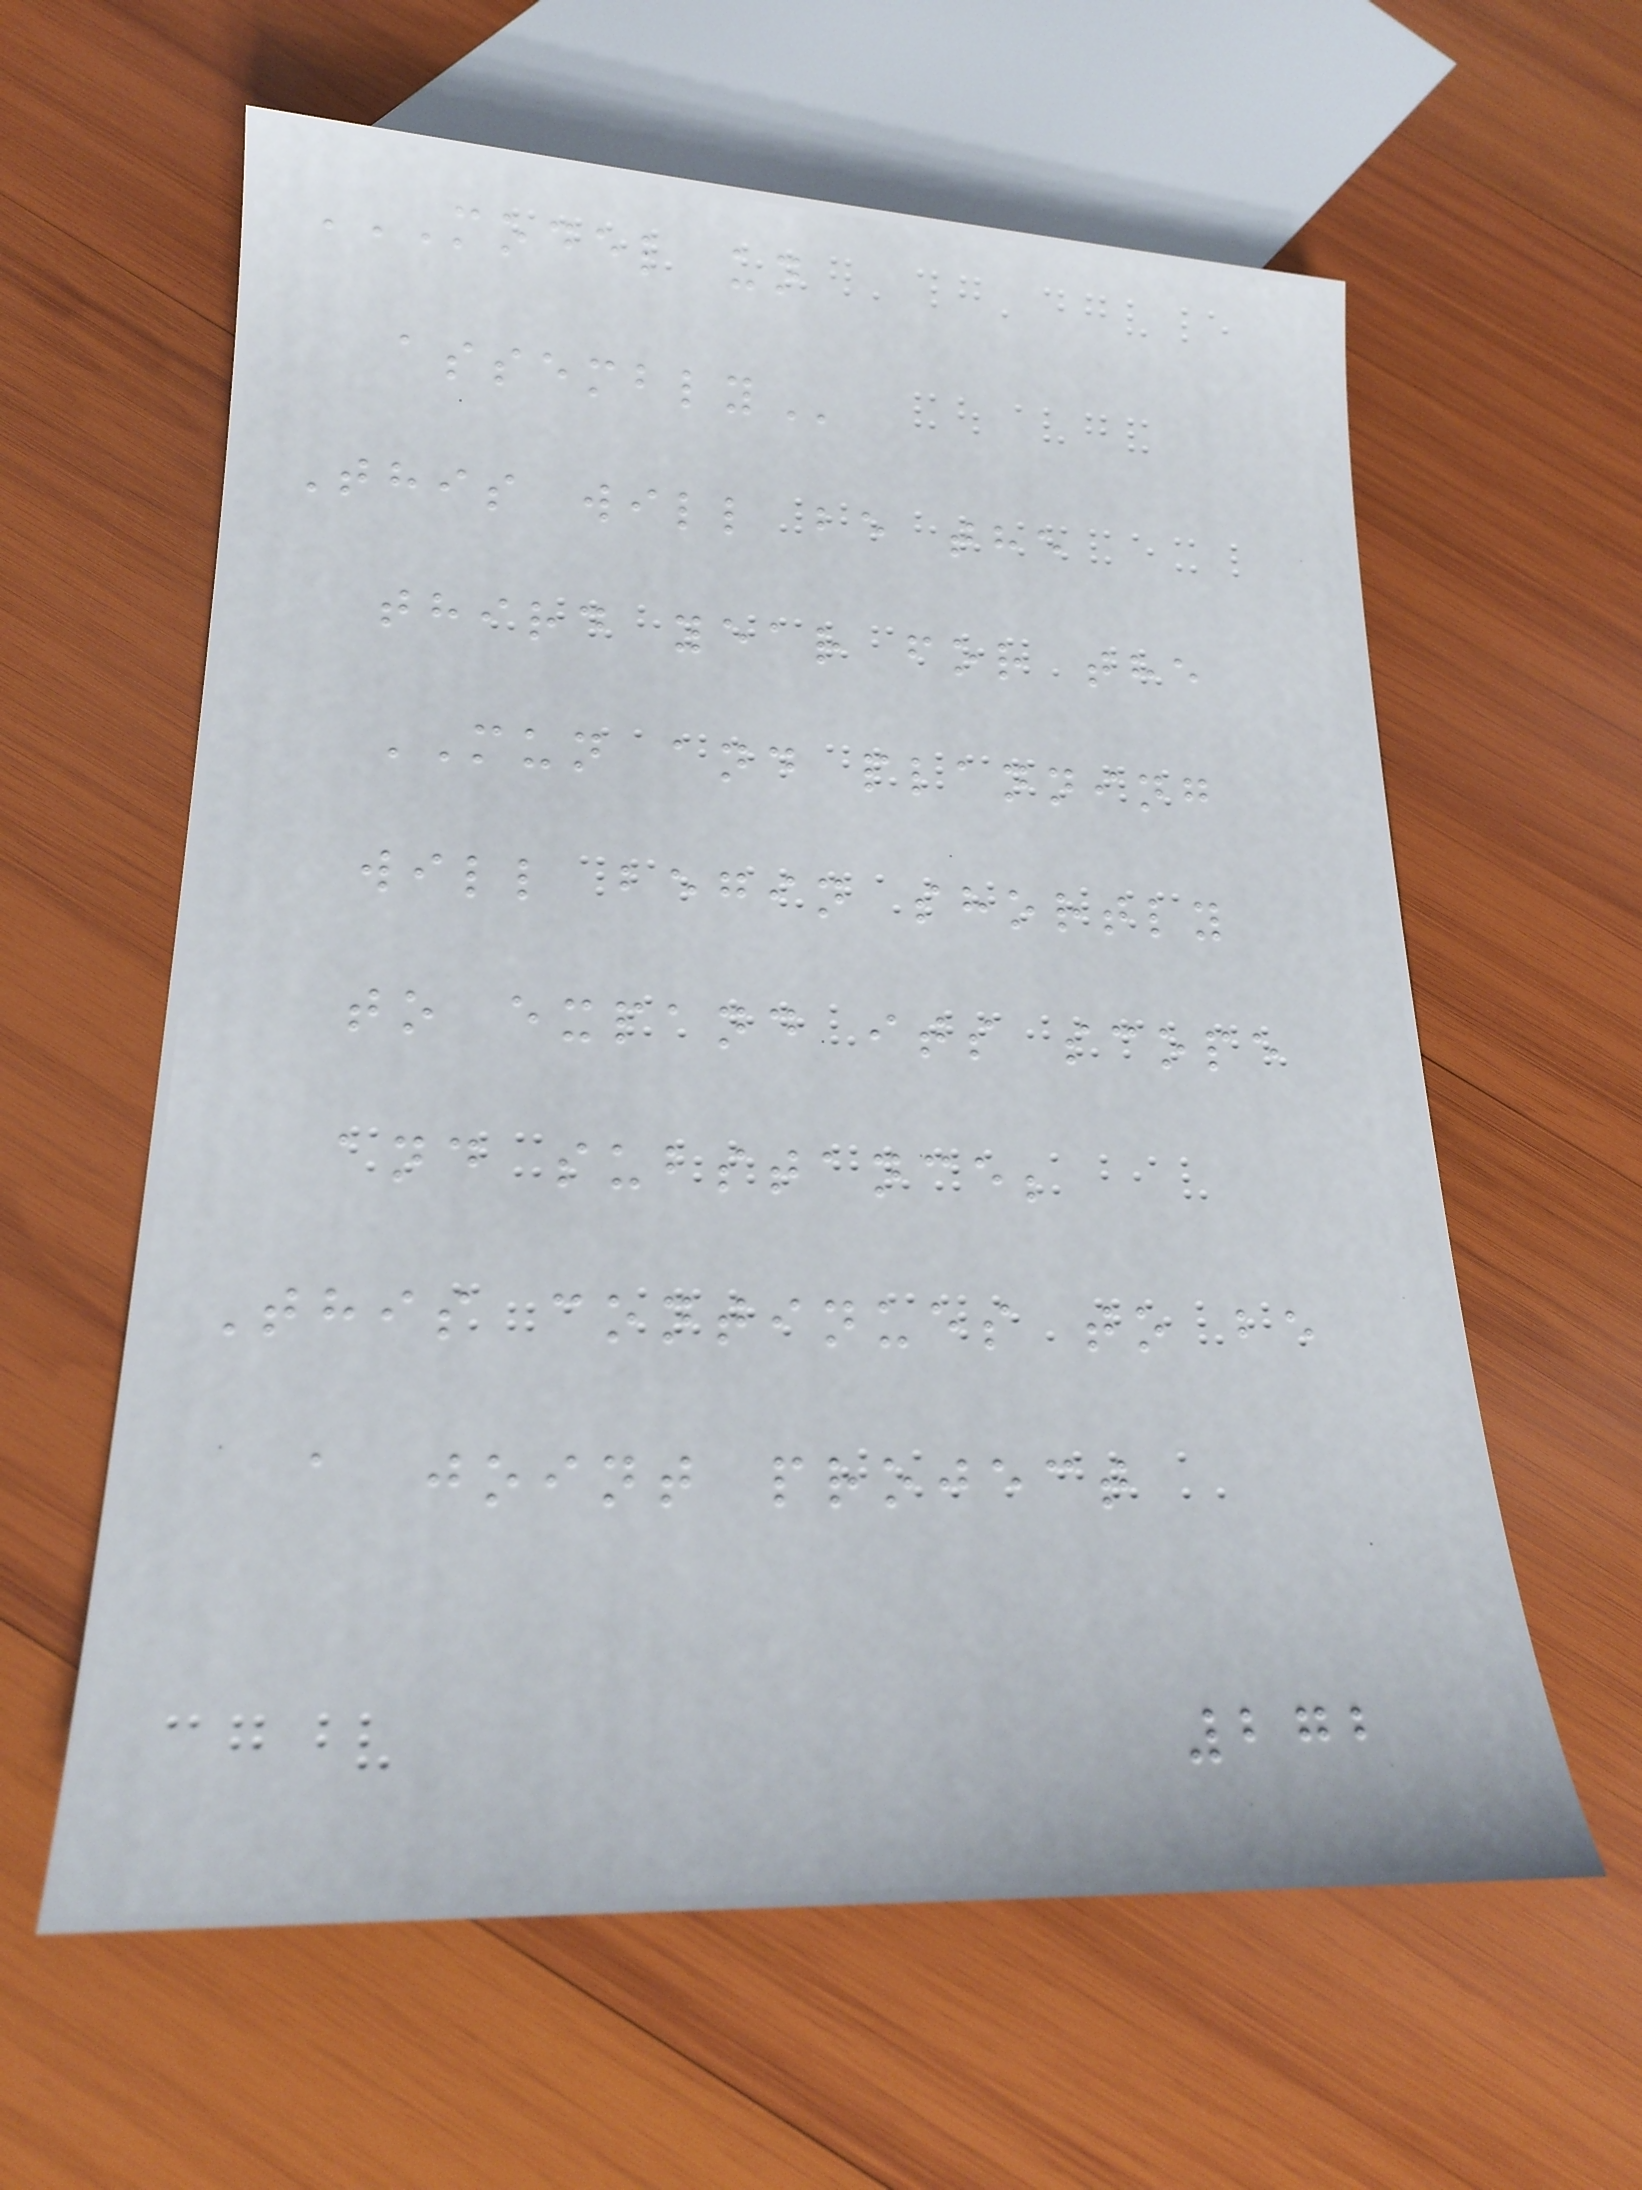MODEL UN
ASSEMBLY
This will be the
third year for the
MUN and planning
will begin shortly
to expand its scope
and substance;
This continues to be
a joint project
272
